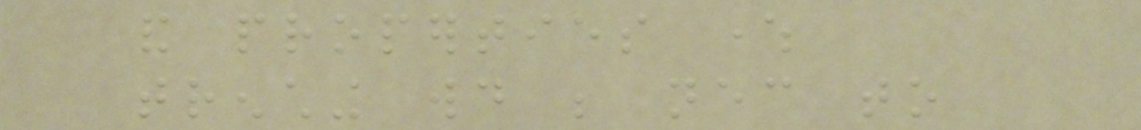and properties where
trenching would be necessary to
